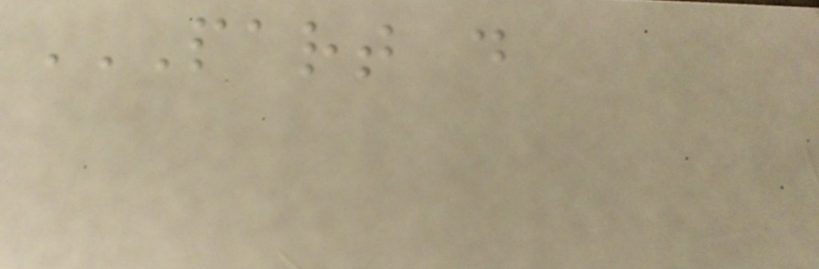PART D
